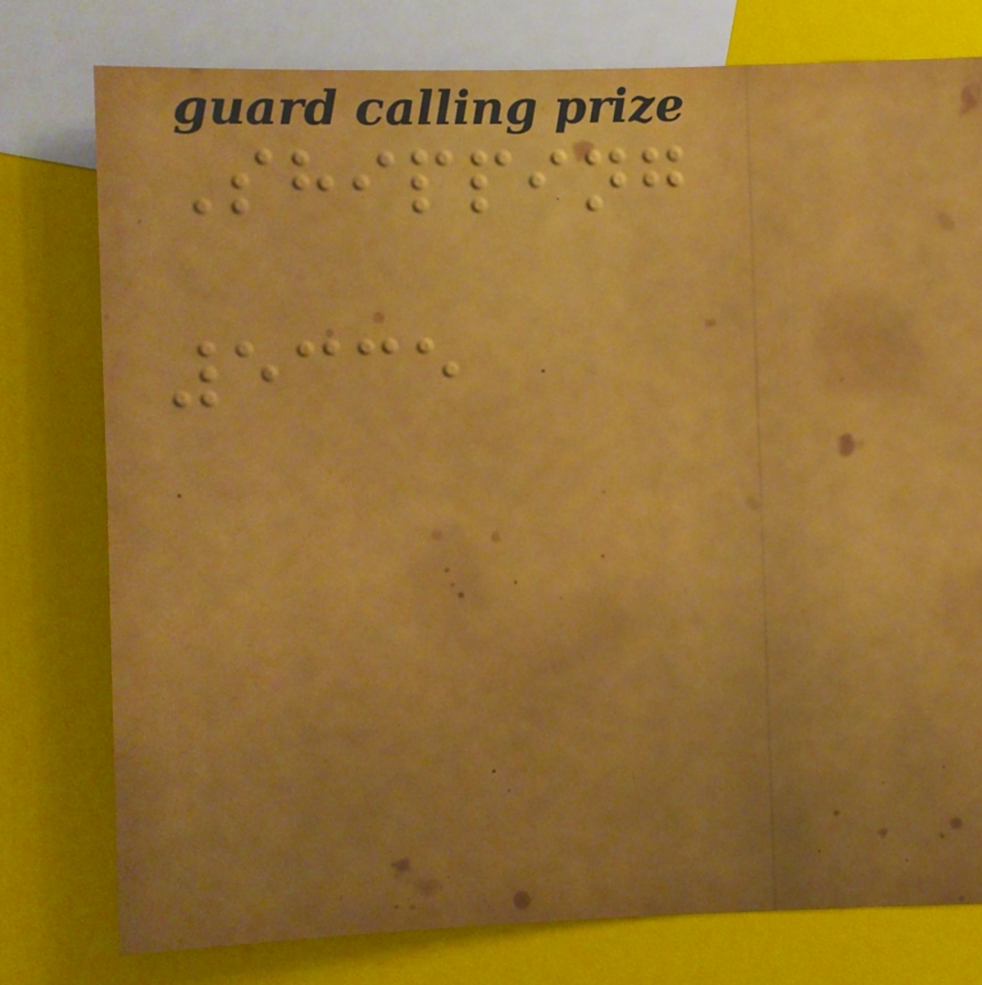Shipping
5335
